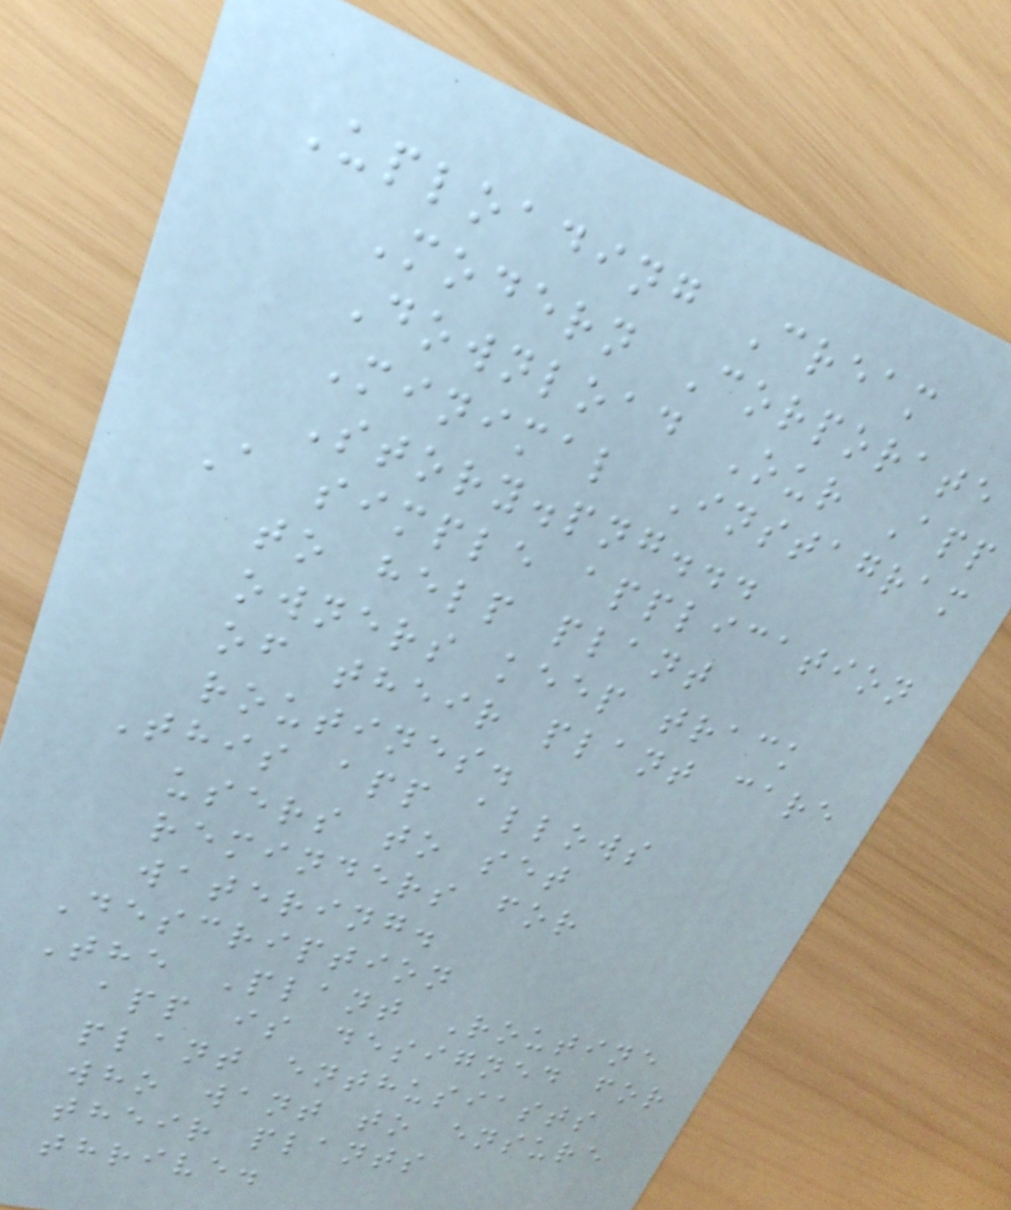Uploading Cream
Modern Corporate
Download Our App
Minimal Instagram
Story.png...
A simple application
to help plant
owners keep track
of their plant care
routines.
This app allows
users to set
reminders for
watering.
Description
The Plant Routine
app is designed for
plant enthusiasts
who want to ensure
their plants
thrive.
